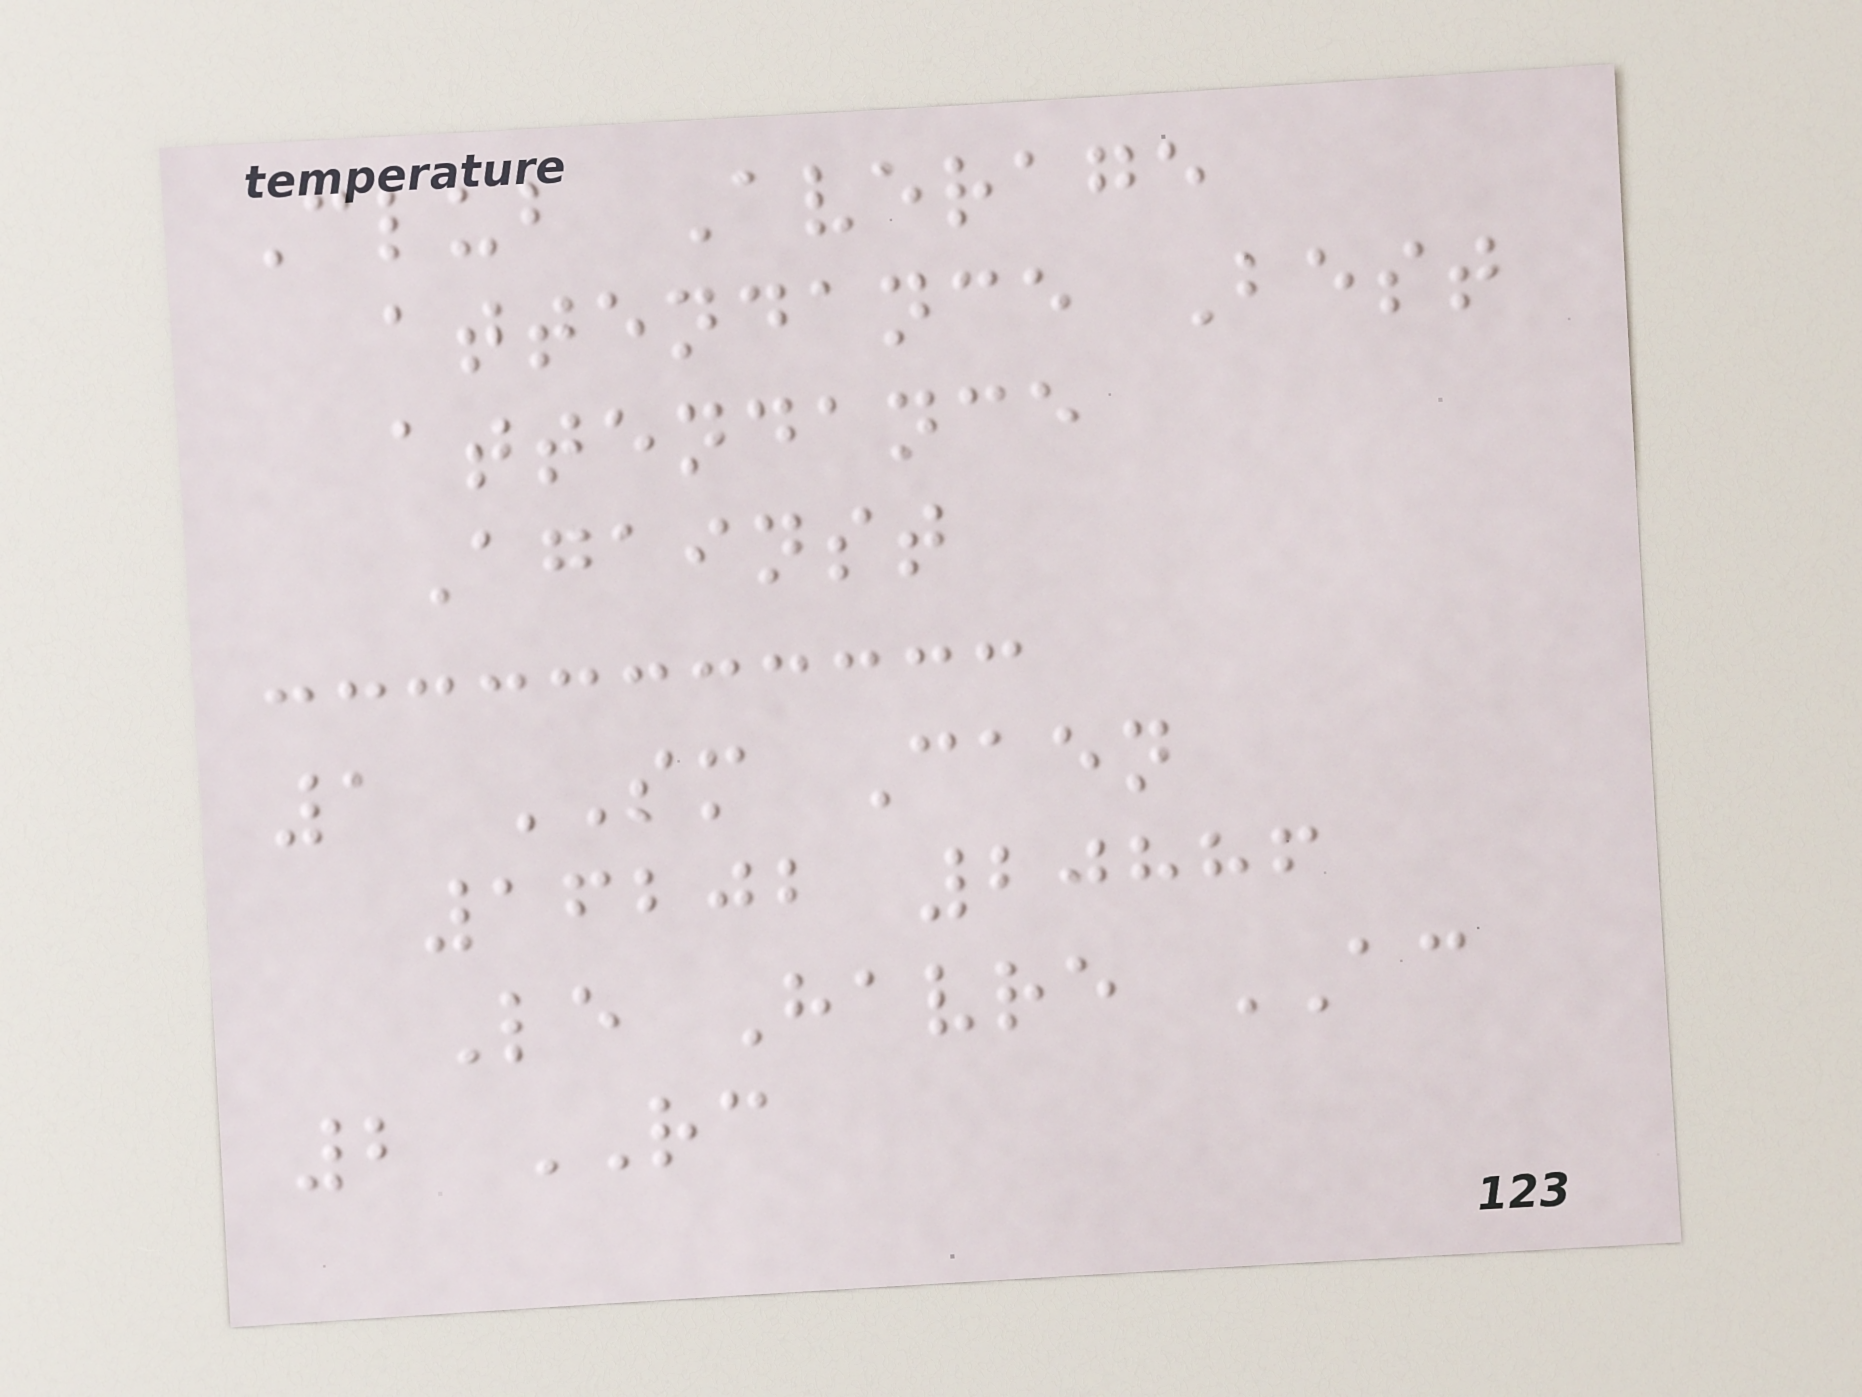Club Average
attendance Best
attendance
Against
1 SM Caen
16202 20886
Le Havre AC
2 RC
